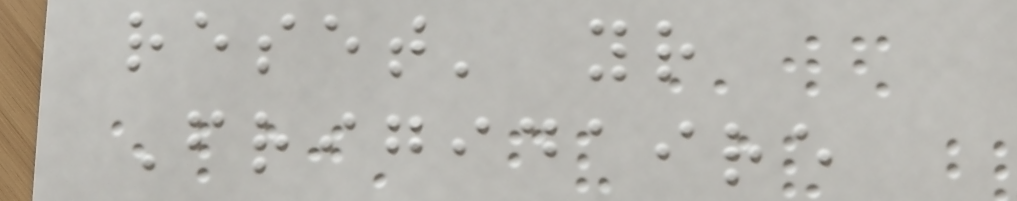reset' your
Frigidaire
